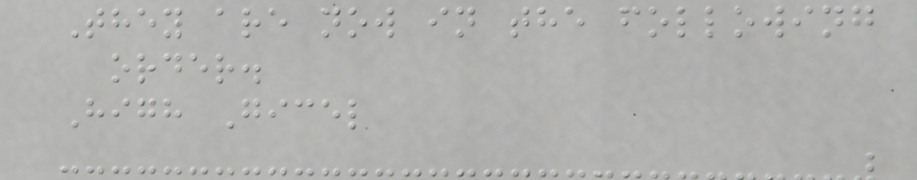They are now in the following
order.
High Gicel
